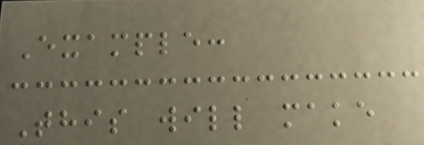Example:
This will make
